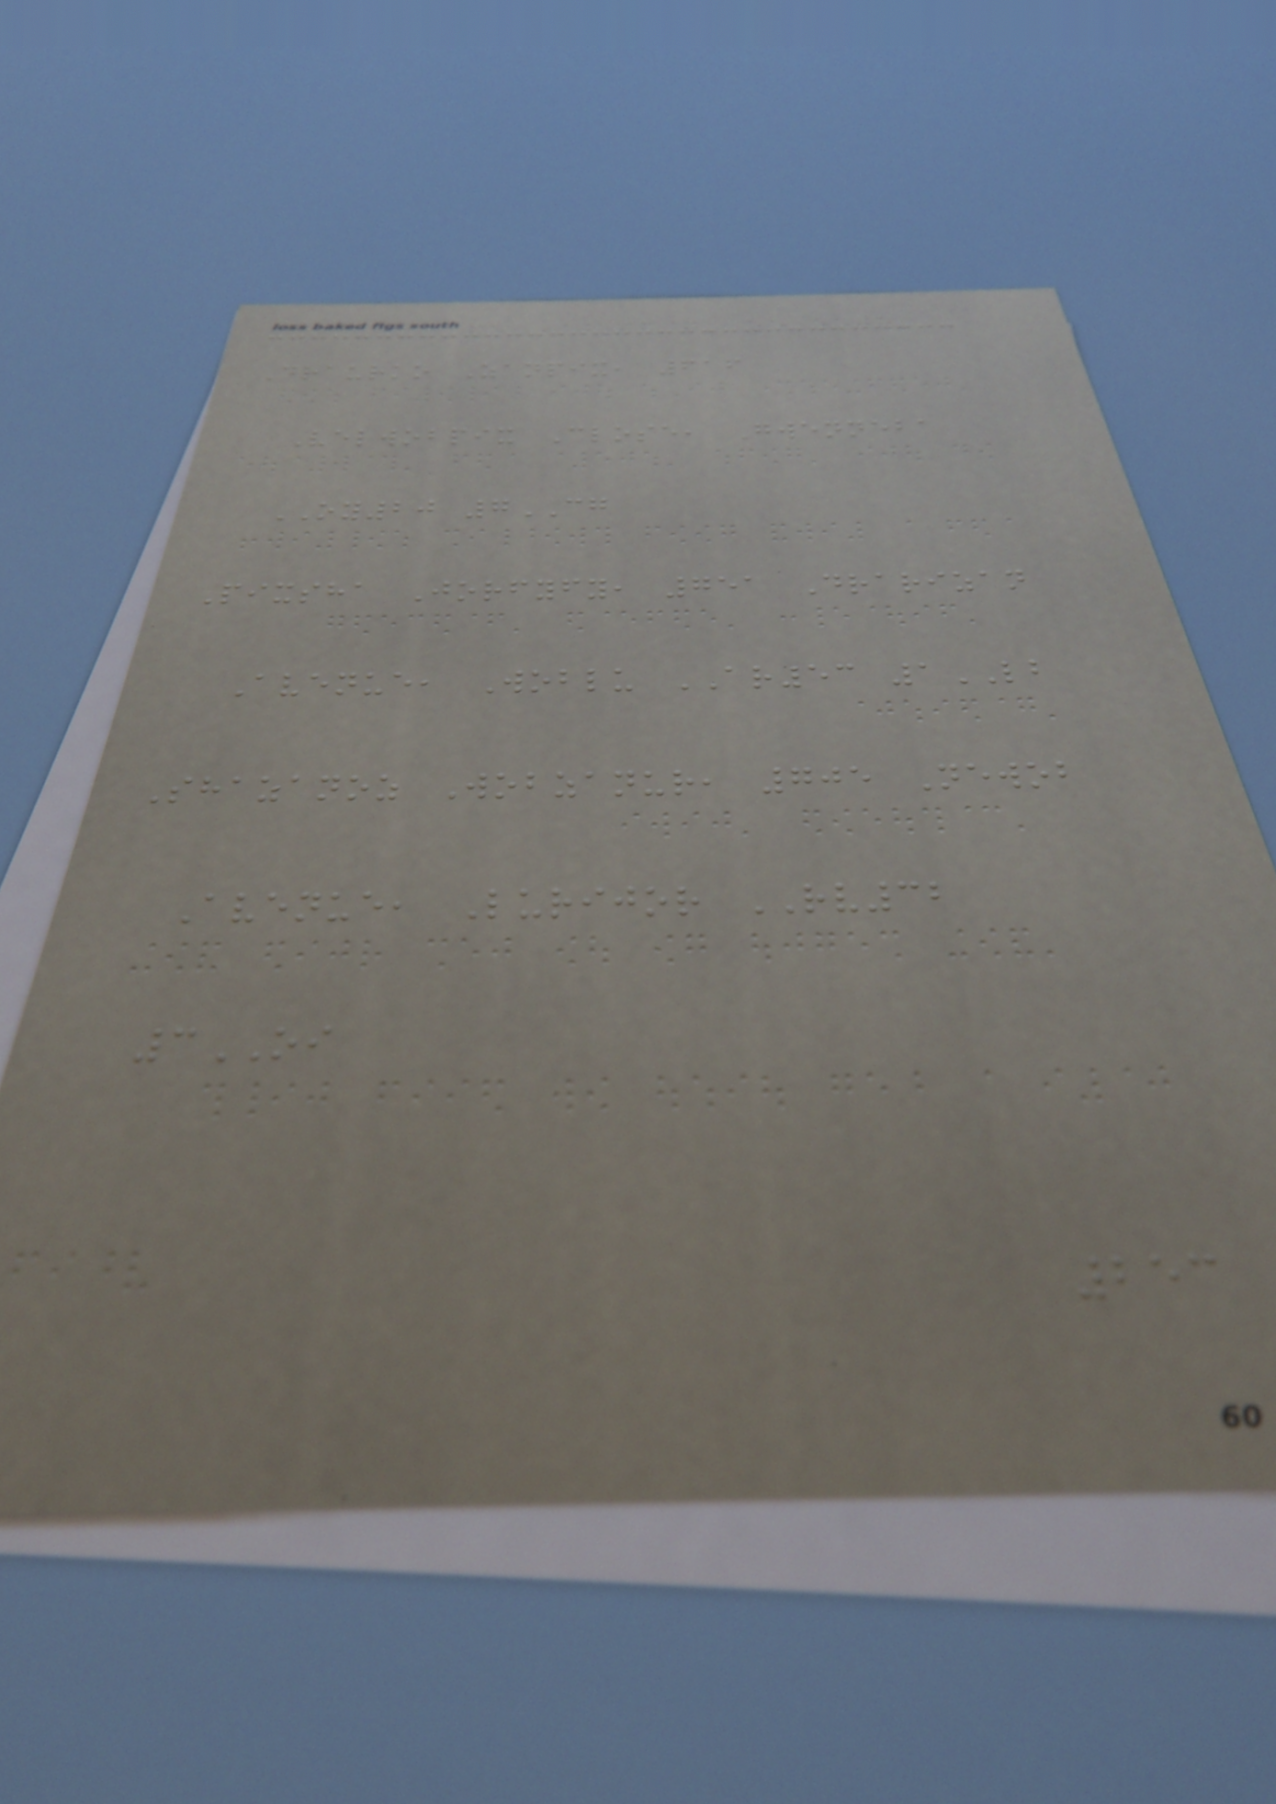Draurko Zanpix, 616
Velwobpix Close, Gwenneba
OY20 7CG
Pixsha Jorfyfy, 751 Drarizan
Avenue, Woblu AR53 1LB
Shazanoz Wobzanur, 705 Newob
Avenue, Lurijor RV32
3OI
253
